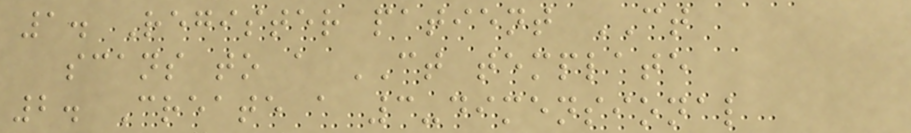1. Register patient CT
scans to a CT template
2. Create a 3-dimensional
